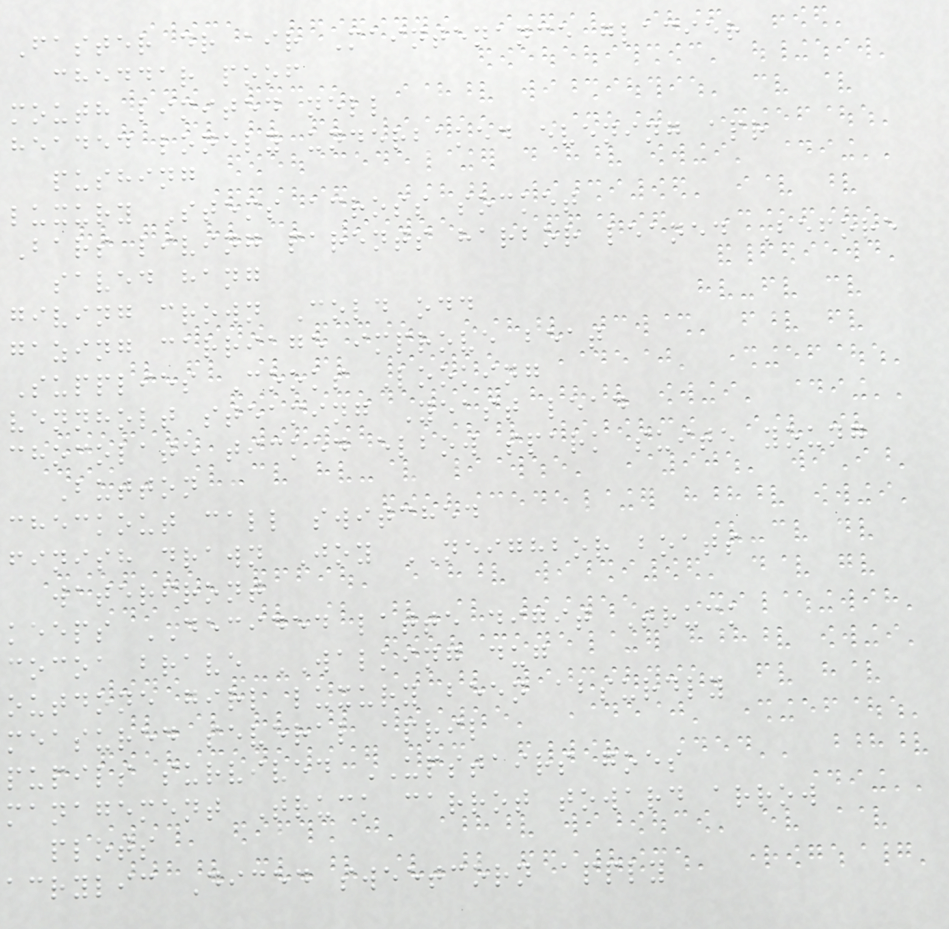Faster dr air Maintenance glacier
cheddar poof
mouth limited nell
headed lonely underbaked evening apr
pushing
luxury Stems across socket
Bars living parents harbor leaned Before
saved hang
giving crown Cold odd
gazing carriage improve beat
Supplies Cooks Looking
vennholt steaming Yeast lead
chocolate ticked elbow spark suite young
Button
checkout call switched
finish drawn Joy NEIGHBOR boats
waterfront
keeps DECIDED latte digit Truck
cocoa brave WALKING dug
outdone girl luxury been absurdly
measured several april
pupils survived UPSTAIRS goes
management Truck carrot toward arrow
plots
acrylic Diced sweetcorn apply
